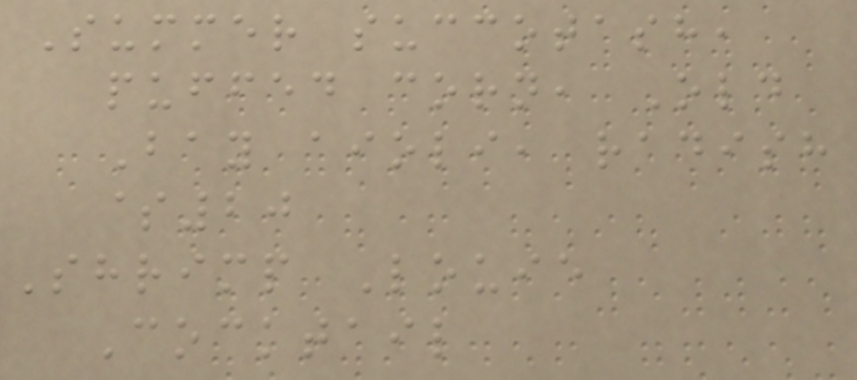Summer succotash,
puffed corn, Old
Bay aioli, radish
$20
Shrimp Louie
Cocktail
